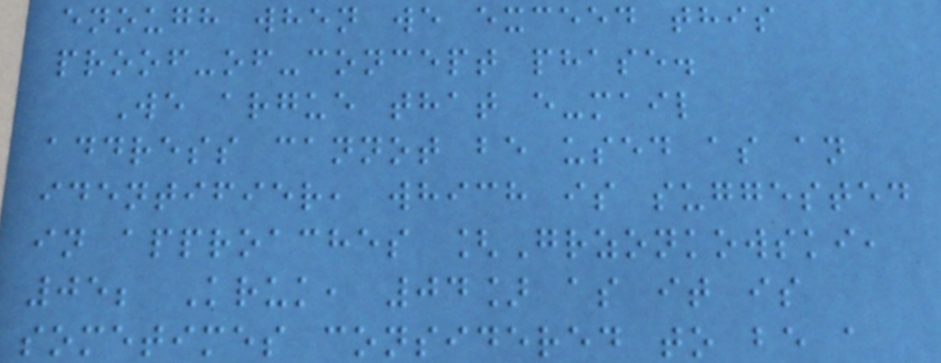enough when we exceed this
proof-of-concept phase.
We argue that e-mail
address cannot be used as an
identifier, which is suggested
in approaches [Grzonkowski,
05; Kruk, 04] as it is
sometimes considered to be a
